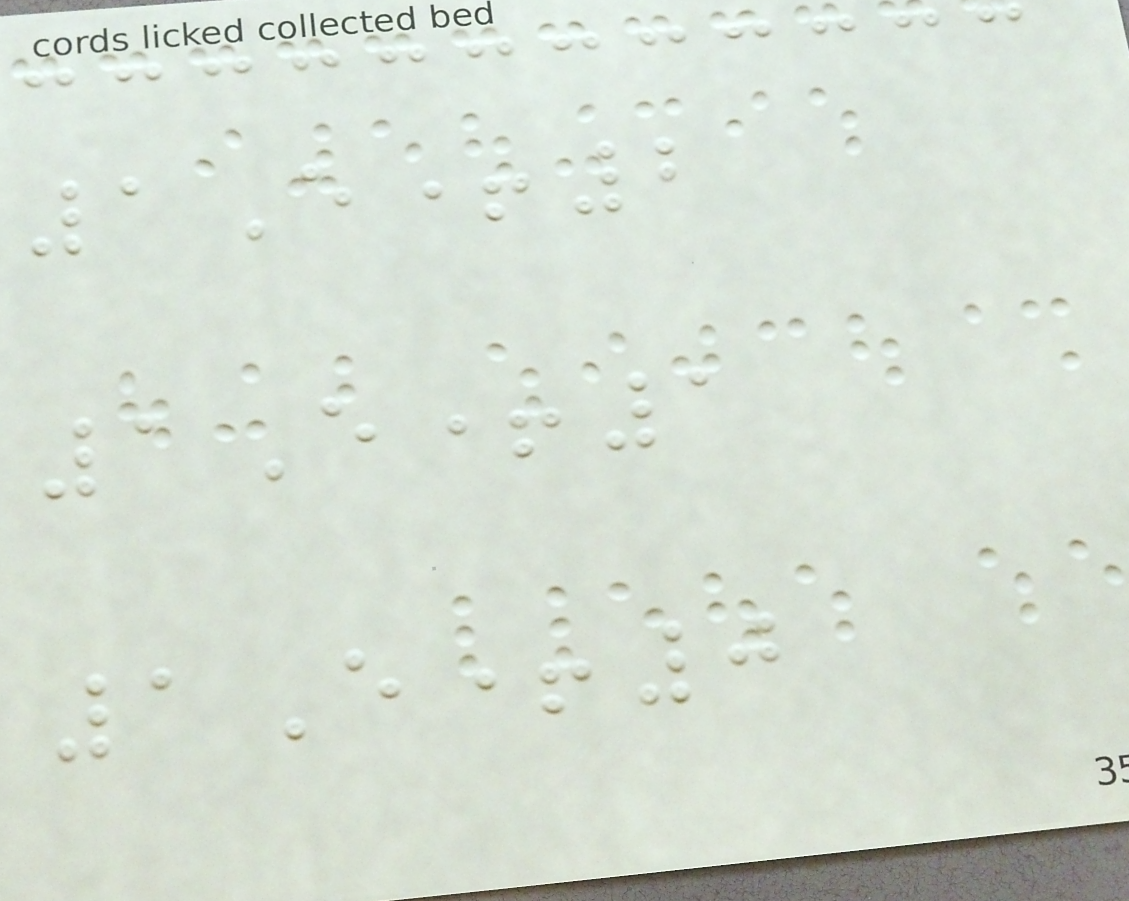1E+2
1E+1
1E+0
